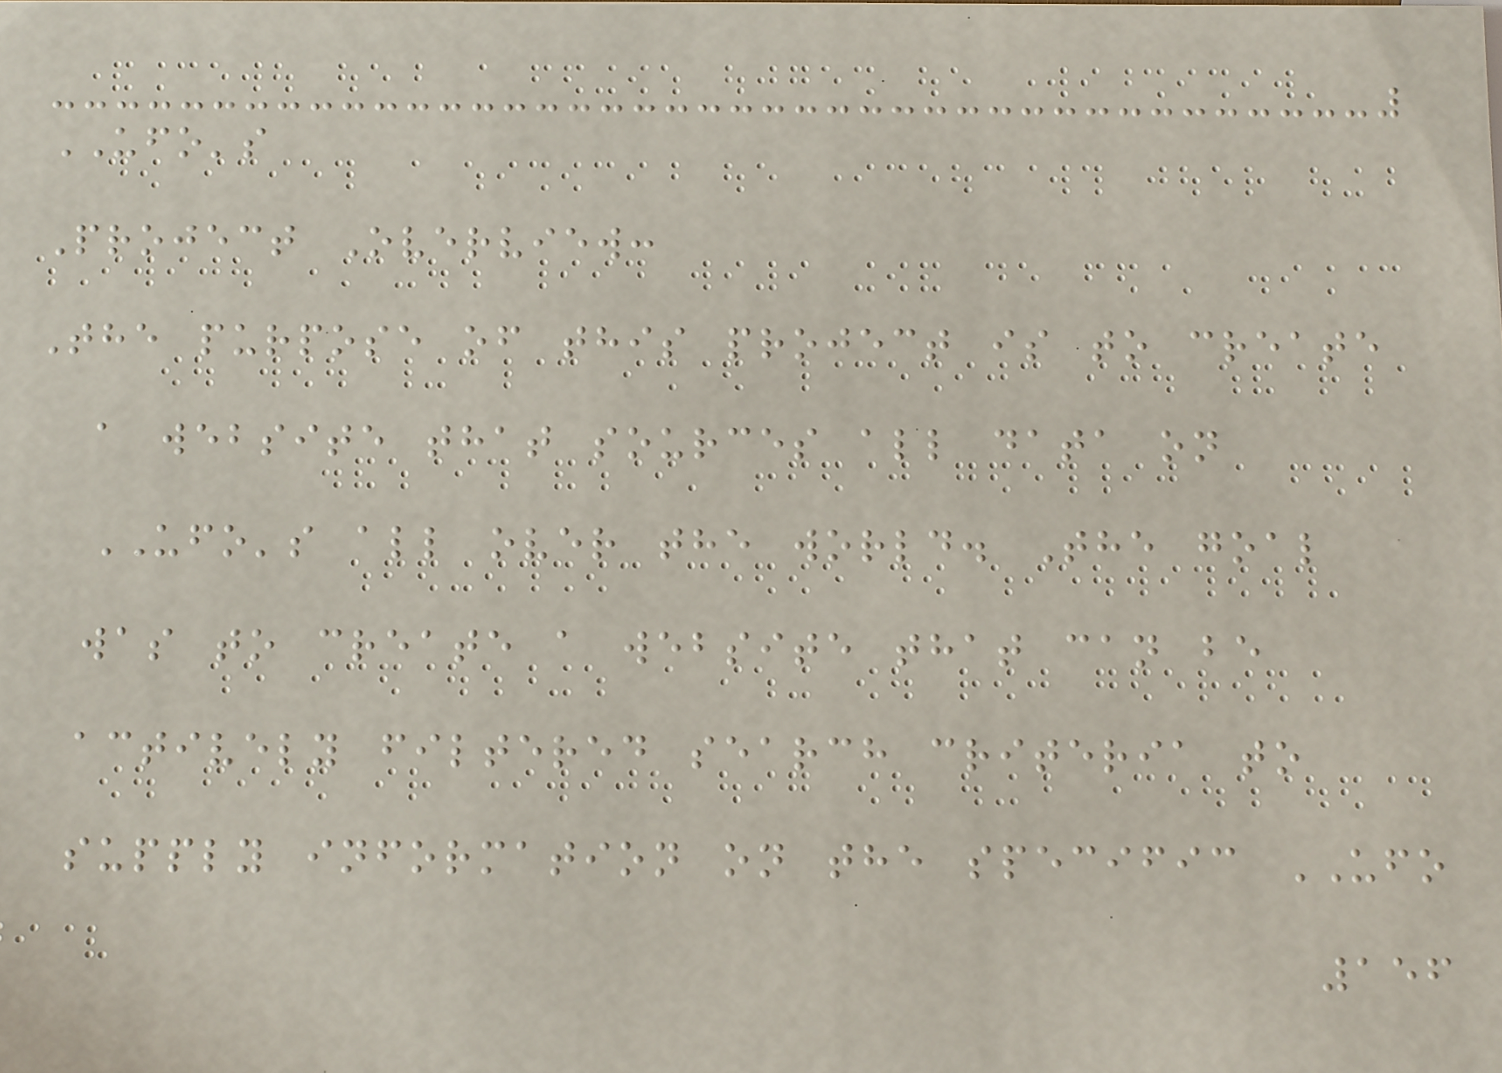UFO's
Project Overview:
The purpose of this project is to create
a website that sources all data on
UFO's all over the world. The goal
was to create a website that can be
actively filtered search criteria to
supply information on the specific UFO
156
